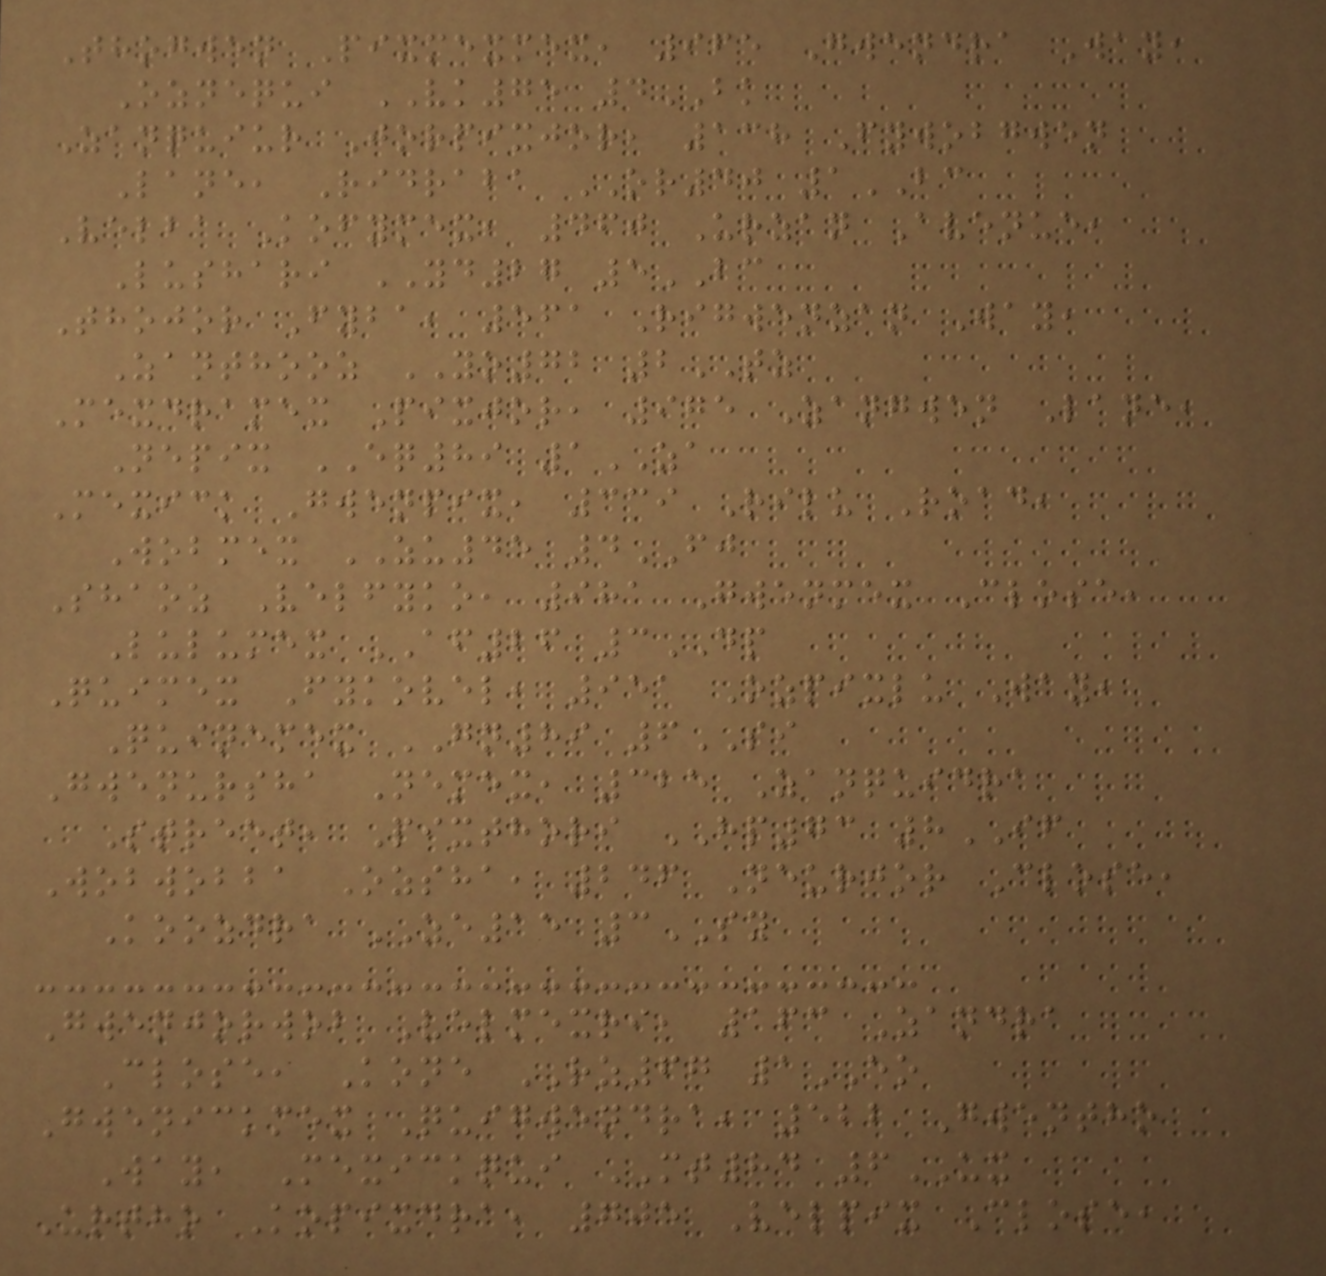Thogwen Pixmexmex, 965 Gwendra Way,
Oznequi VK75 4BK
Zanquiur Jorpixjor, 138 Fywobgwen
Lane, Ridraba OR40 1BC
Velba Kofymex, 460 Urzan Avenue,
Lushari YD27 5BC
Thojor Fyba, 561 Rigwenzan Way,
Zanthooz YO72 2TZ
Mexdramex Pixjor, 975 Zangwen Lane,
Nepix EQ89 1ZA
Mexick Gwenpix, 339 Rilu Road,
Wobmex ZU45 4FJ
Shaoz Velfyko, 981 Gwenmex Close,
Lulumex AF26 3DP
Quimex Fykovel, 951 Ozpixlu Way,
Quinemex GN89 6SI
Gwenursha Nemex, 325 Zanquidra
Street, Pixthori HP73 8IF
Wobwobba Ozsha, 246 Neurjor Close,
Koozdra ZE15 3SY
Gwenjorwob Velmexri, 163 Zandra
Close, Kone RZ67 1EO
Gwenickmex Quigwendra, 522 Gwentho
Way, Mexickqui MT84 6UX
Urtho Kopixdra, 705 Velpix Close,
